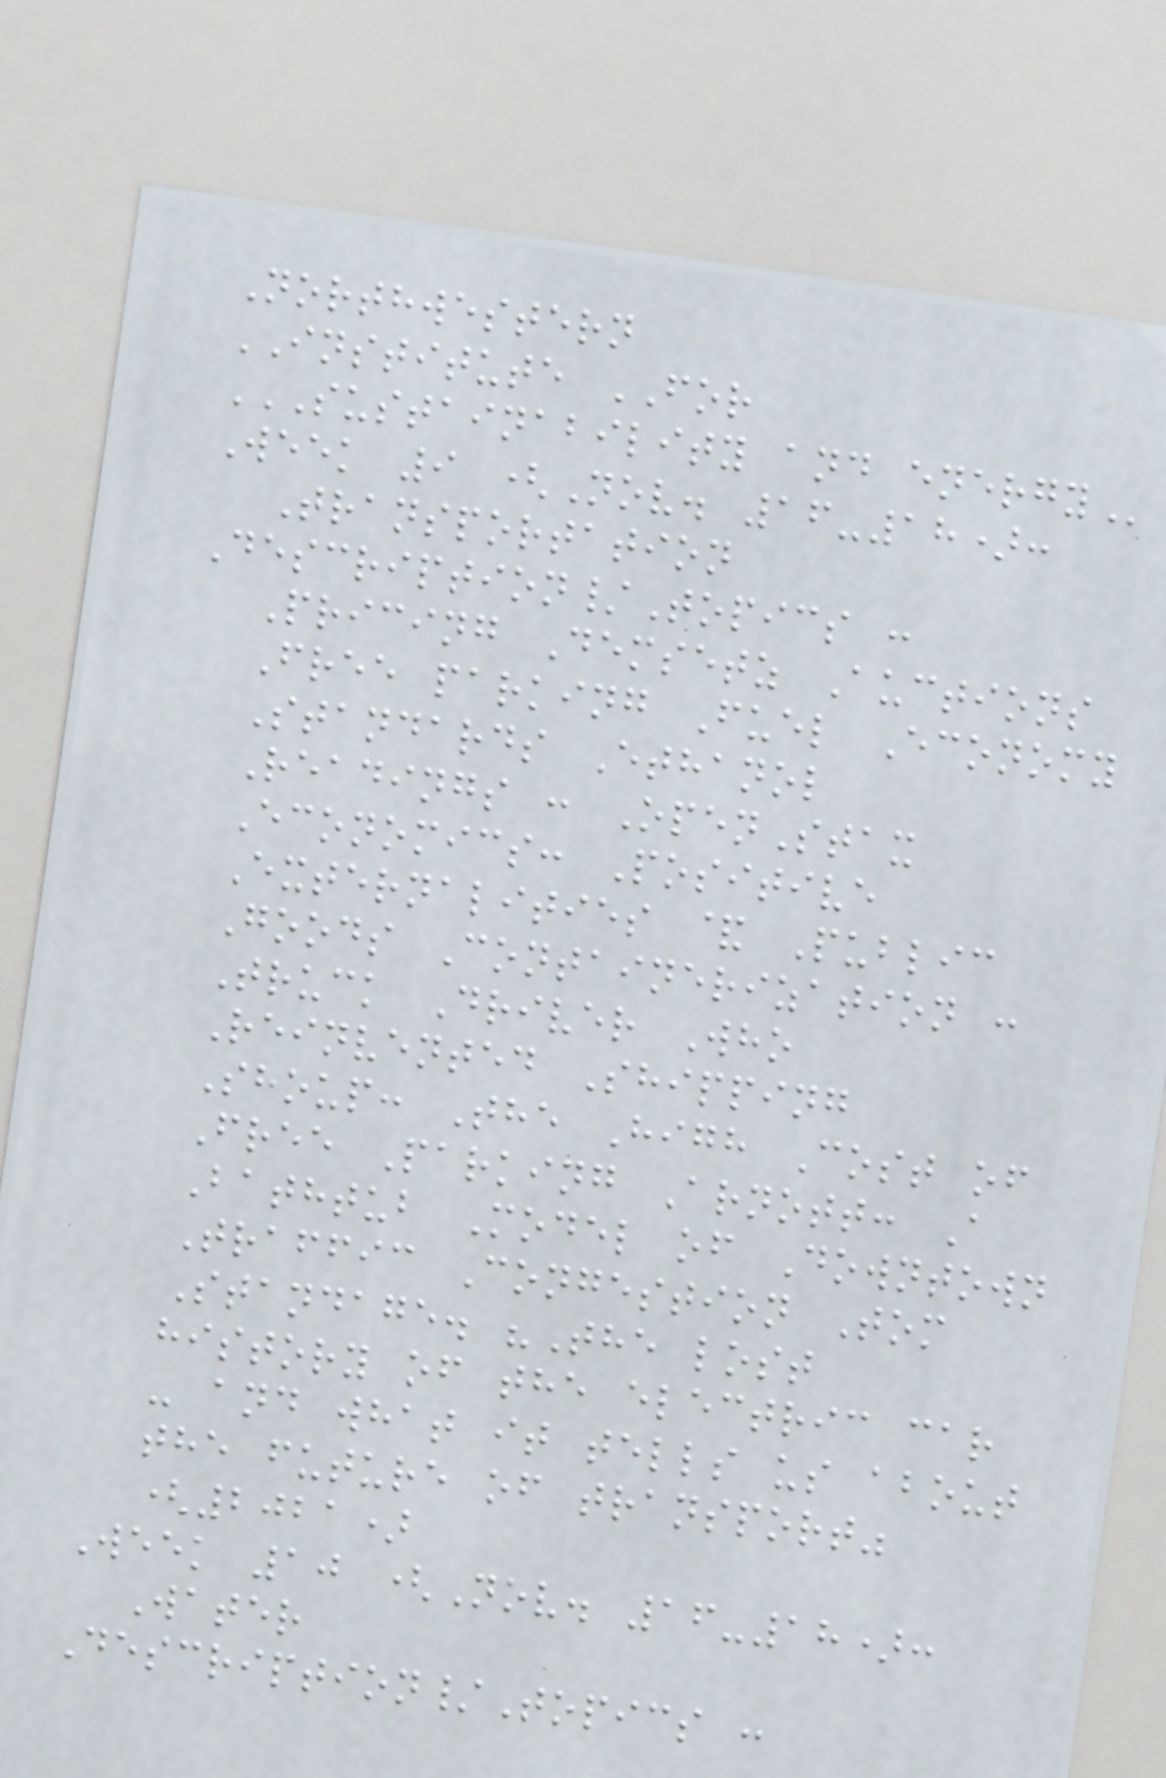Northwestern
INSTITUTE FOR
SUSTAINABILITY AND ENERGY
Week 9 (Nov. 16-18):
Transportation
Description/Topics :
Pricing Demsetz Auctions
Free parking Fuel Economy
Standards Ethanol
Readings : OpenStax
Economics: Positive
Externalities & Public
Goods Containerization :
Truck Driver Who
Reinvented Shipping
Shoup: The High Cost of
Free Parking Arnott: A
Bathtub Model of Downtown
Traffic Congestion Tom
Standage. "The lost
history of the electric car
- and what it tells us about
the future of transport"
(2021)
Week 10 (Nov. 16-18):
Water
Description/Topics :
